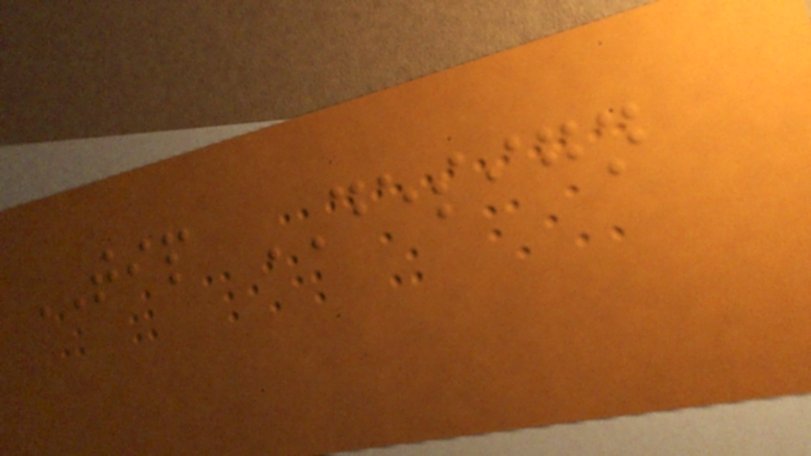TIP DESIGN
